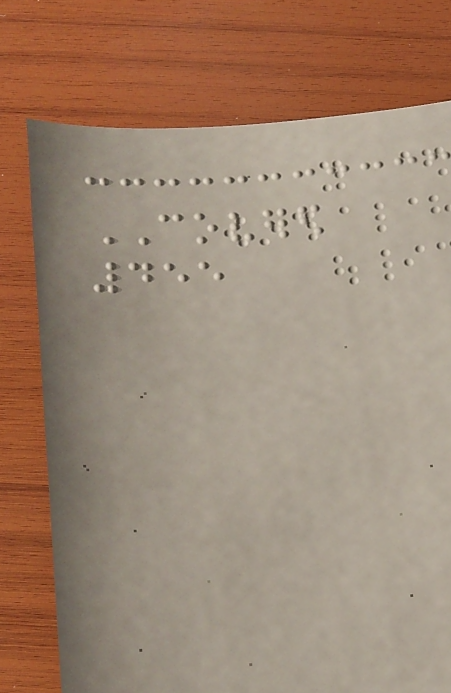COVERED
455
